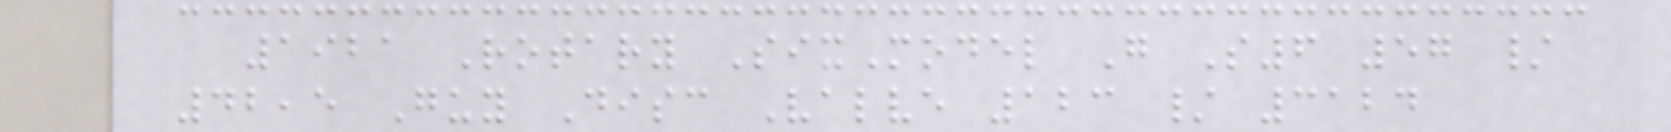1921 Rotary SixModel G S6 57 /
42,5 Guy Disc Valve 123 / 3124
